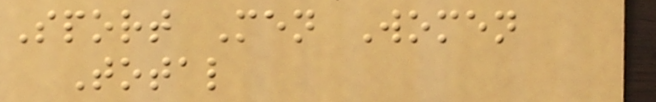Sport Men Women
Total
